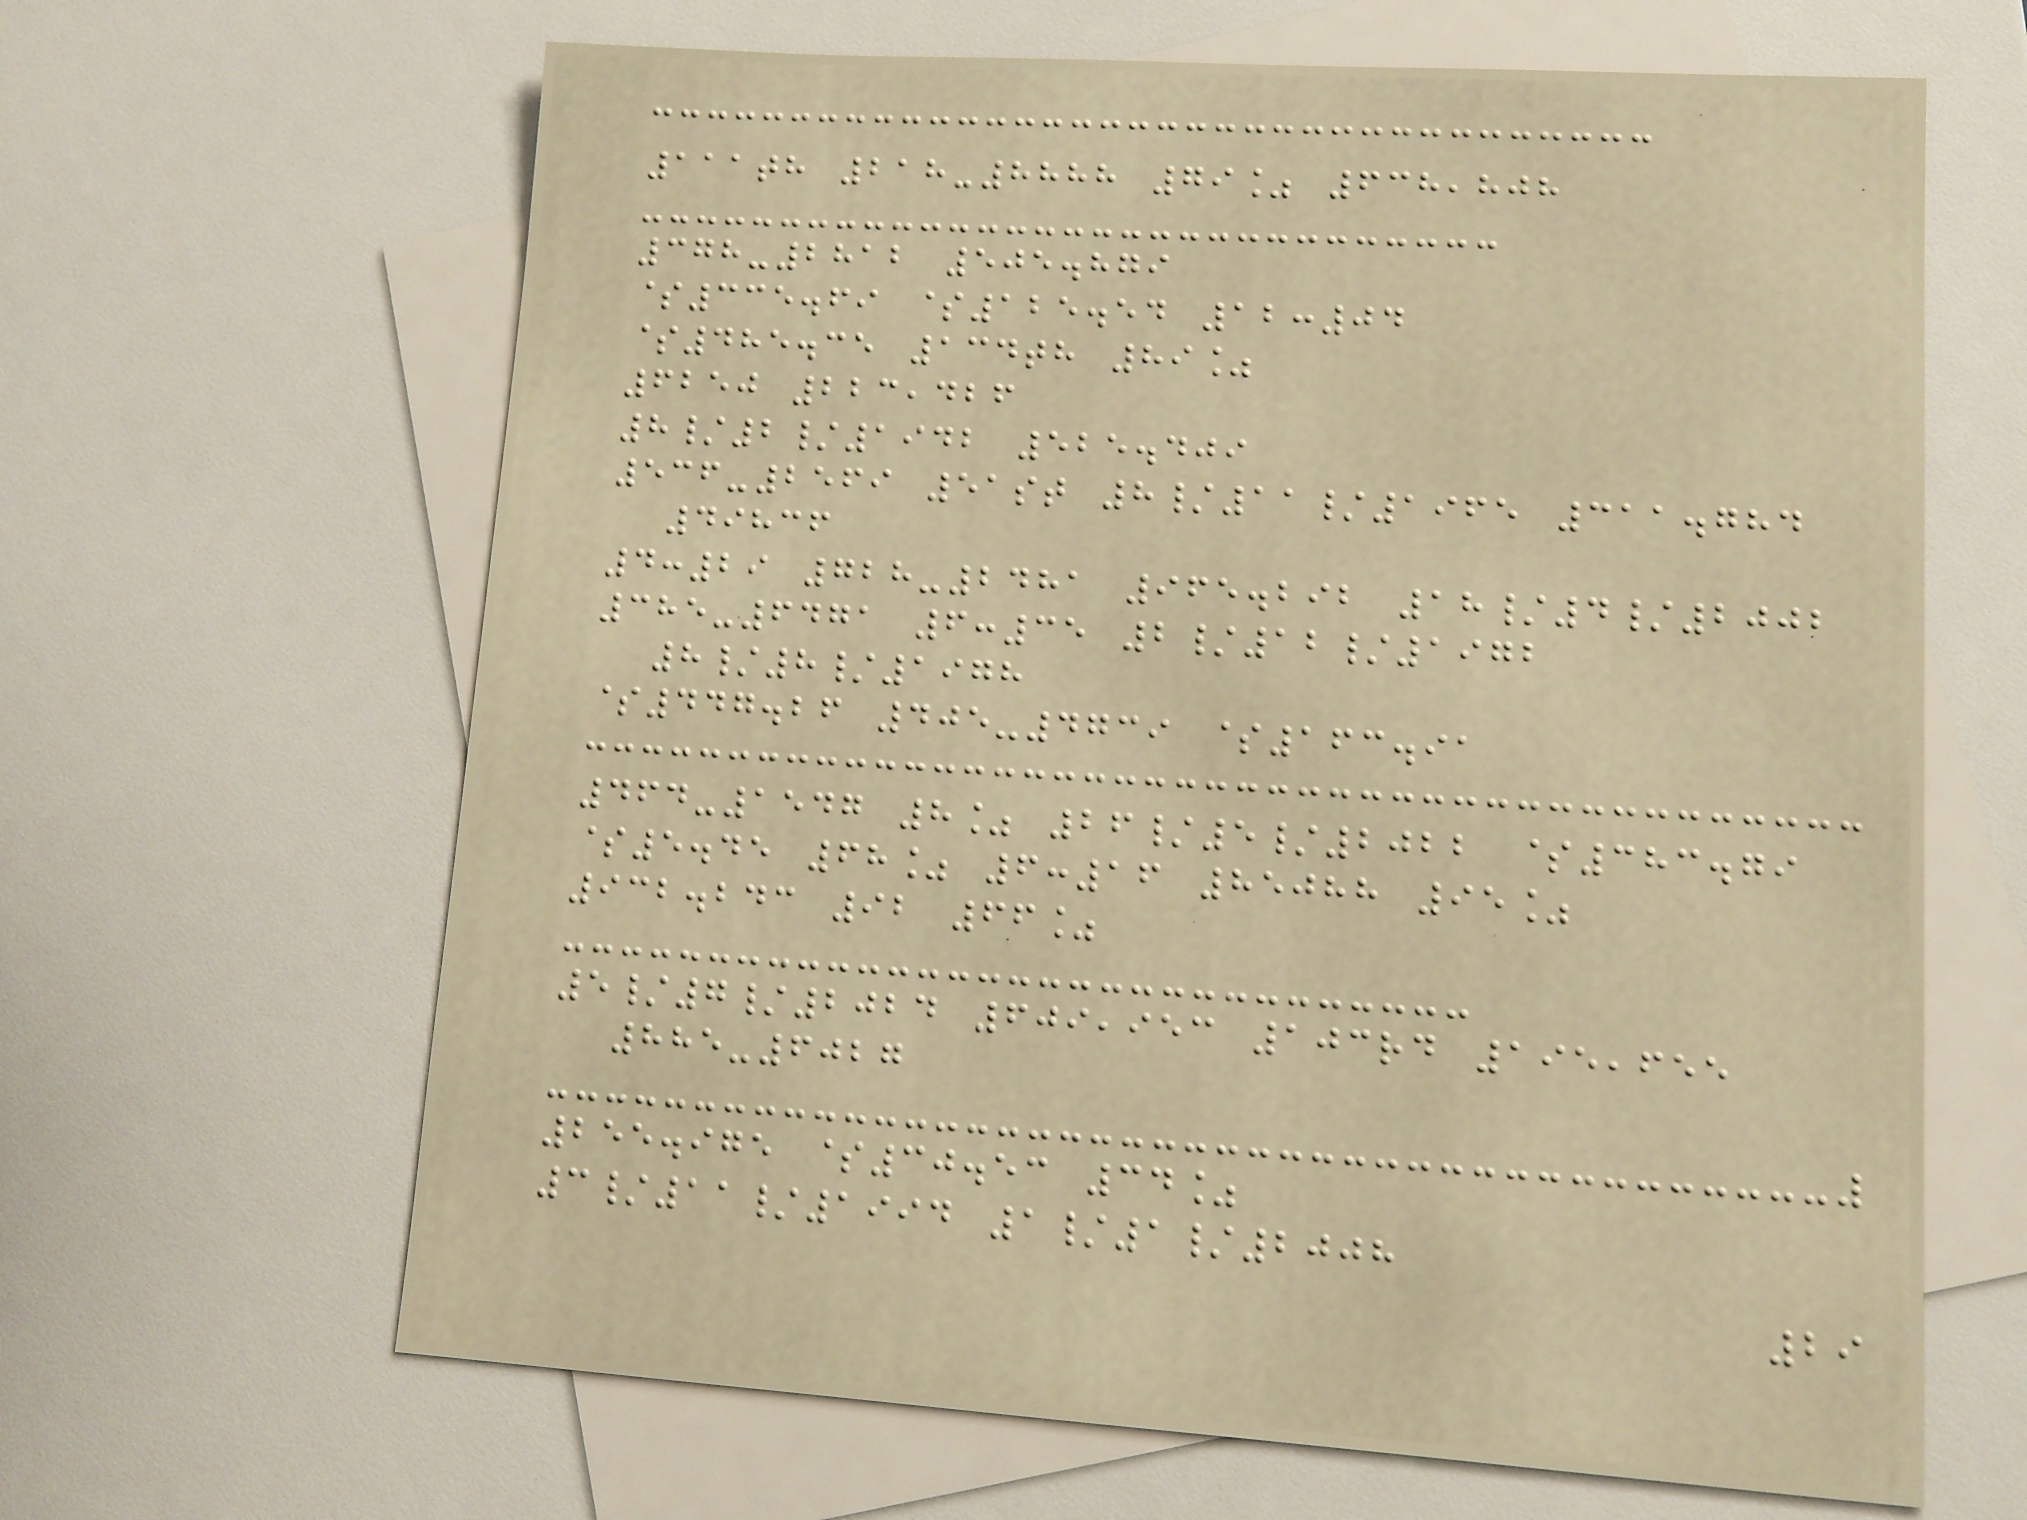111th 218-8888 79% 638,808
378-2812 505.879
$335.69 $125.54 12:04
$485.35 134th 89%
6250 223,426
8/2/1942 525.409
536-2569 51st 8/11/1965 311.784
49836
4:29 728-2481 965.292 18/4/2002
385-6471 6:35 2/12/1972
8/8/1978
$447.26 405-4739 $163.91
464-1547 8% 26/5/2022 $383.79
$5.45 68% 6:16 85088 95%
932.243 92 66%
5/7/2024 609,953 103rd 195,655
885-6027
255.975 $30.53 34%
3/11/1994 1/1/2008
29
